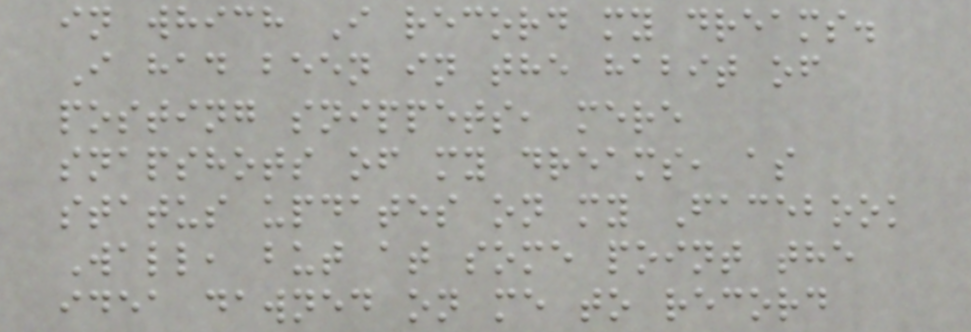in which I record my dreams.
I had been in the habit of
posting snippets, mere
snapshots of my dreams, as
status updates on my Facebook
Wall, but at some point the
idea dawned on me to record
